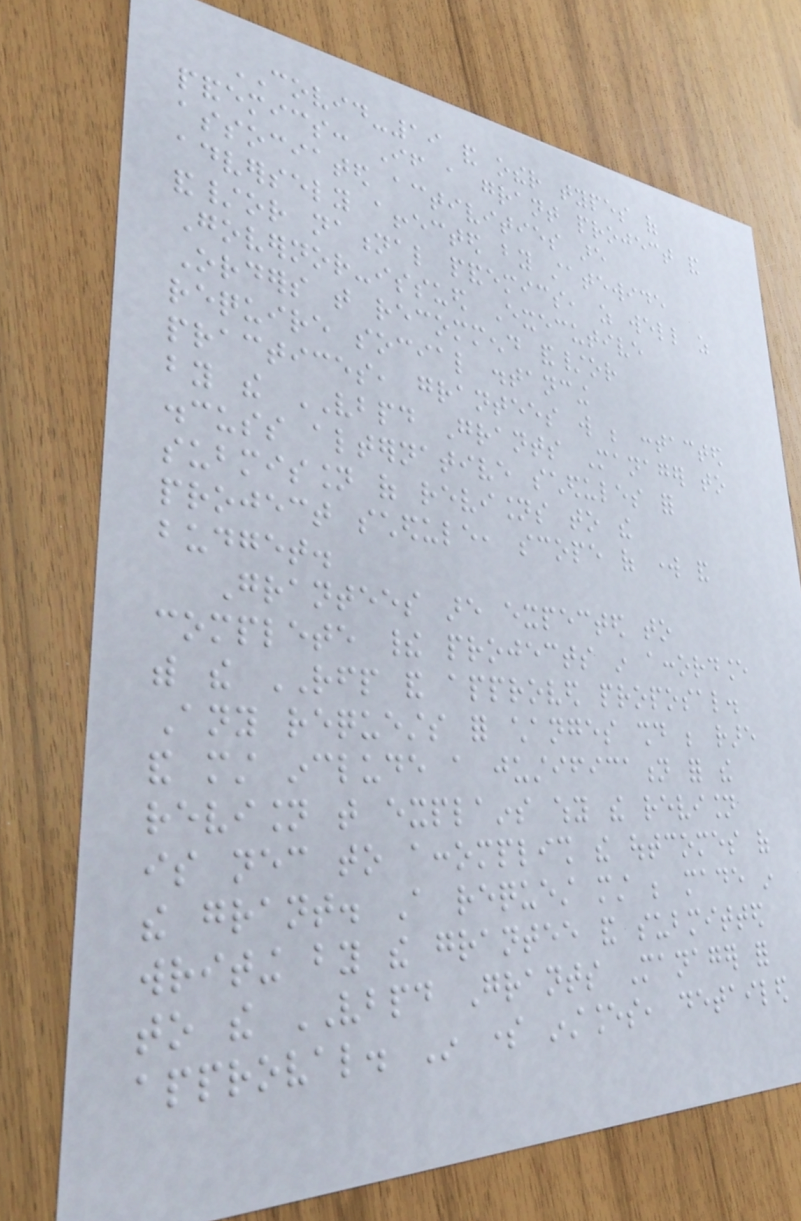COVID-19 and other types of
pandemics: If a grant project and
associated activities are
adversely affected by statewide
and/or national pandemics, as well as
Governor-issued Executive
Orders that recommend and/or
require social distancing
practices, grantees will be contacted
by the VBPD Grants Manager to
discuss alternative schedules for
submission of revisions to the
project schedule, scope of work and
budget.
Grantees are expected to
complete their projects in accordance
with the RFP and approved proposal.
Any requests for changes should be rare
and must include a justification for the
revision that explains why the revision
is necessary to accomplish the outcomes of
the grant. A request must be made in
writing by the grantee and submitted
to the VBPD Grants Manager for
approval. In some instances, detailed
